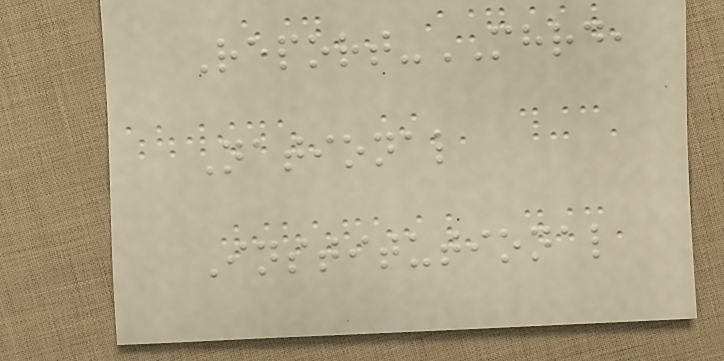Report-MHRD,
National
Institutional
